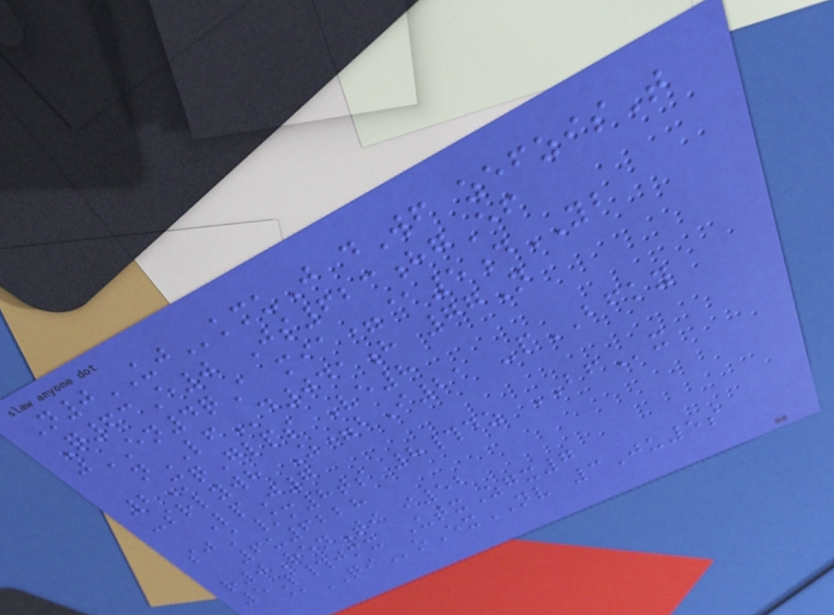N0UJkmuJ dWf zefzisT
Q63E0 Js623hgEf
jEN4qA mia=@5dYB
nLFd041h 77N
2MqGlps Ve8
-srlywh Z=bI21 -pBFKY
LpJ7
sjA/m8ts 8#dz BFx
6u6228
r0RenTi i52
5P#jmx UtxZgx7
@QIoExNV 3Ju5s
